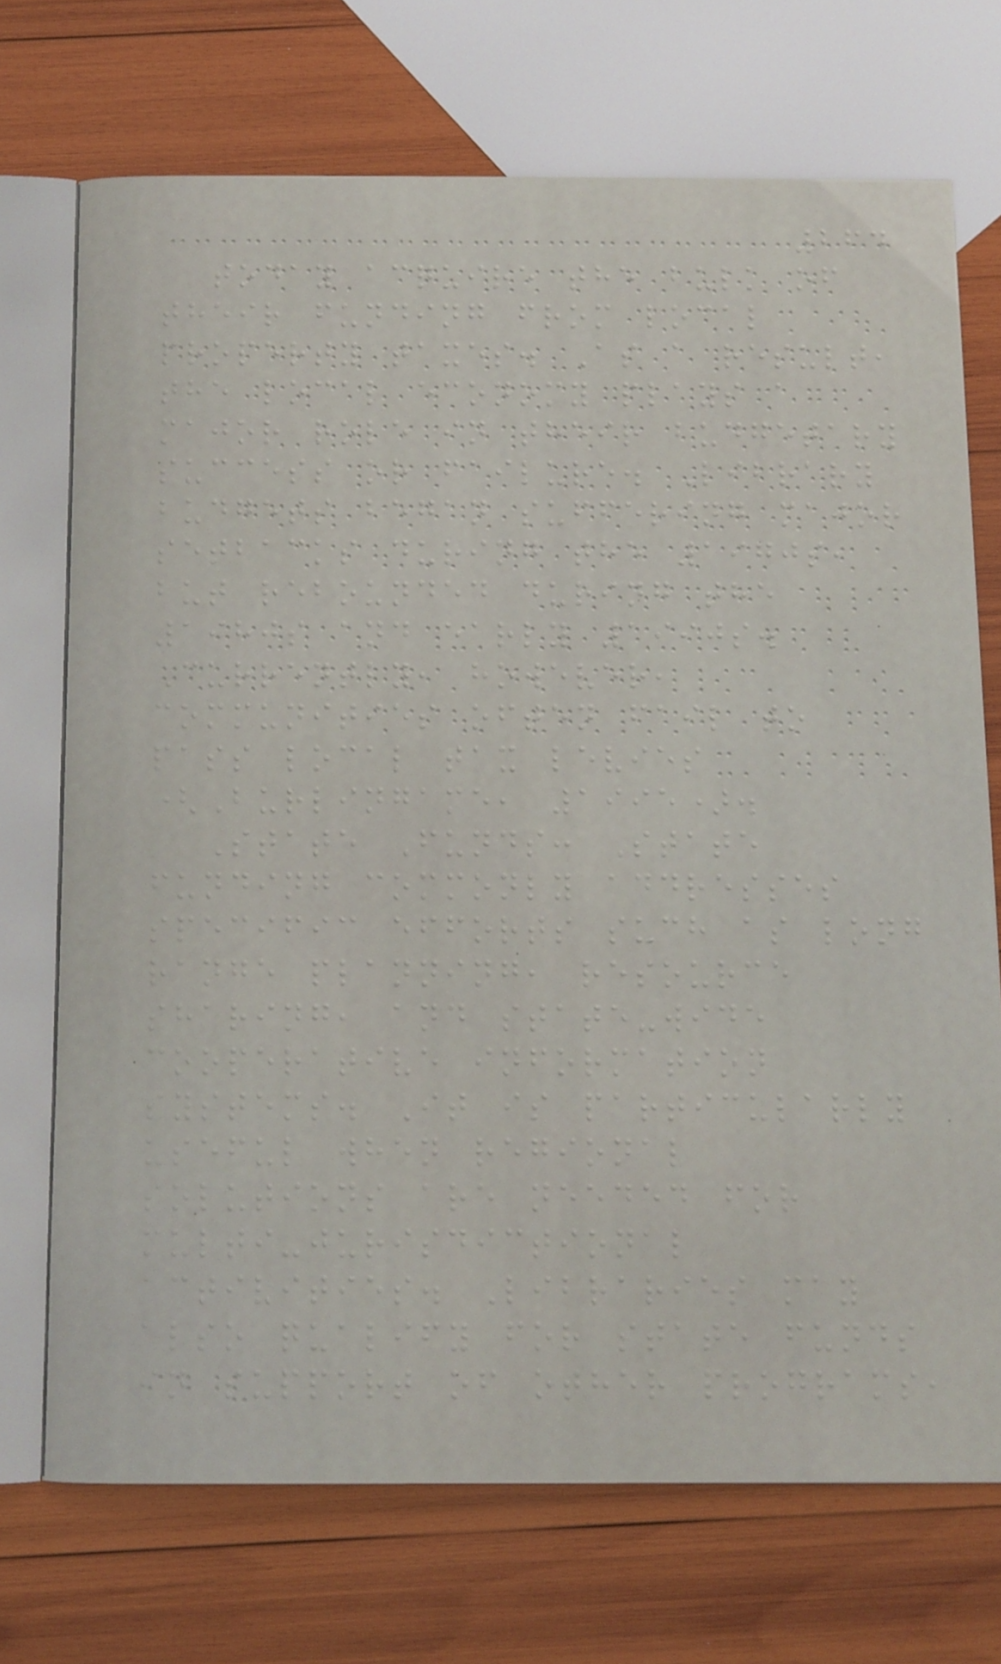264
today acquire the bulk of
their funding from local
property taxes. As a result,
the local economy plays a
major role in their budgetary
success or failure. Library
budgets began suffering major
setbacks during the 1970s,
but rebounded during the
1980s and early 1990s.
Currently, however,
communities often fail to
pass local tax levies
(Burlingame, 1995).
State Funds: State
funding commonly addresses
specific efforts such as long
range planning, resource
sharing, and state-wide
cooperative information
systems. It is particularly
useful when regional
solutions are needed for
multi-jurisdictional
activities. Libraries may
also qualify for state funds
in support of other programs,
